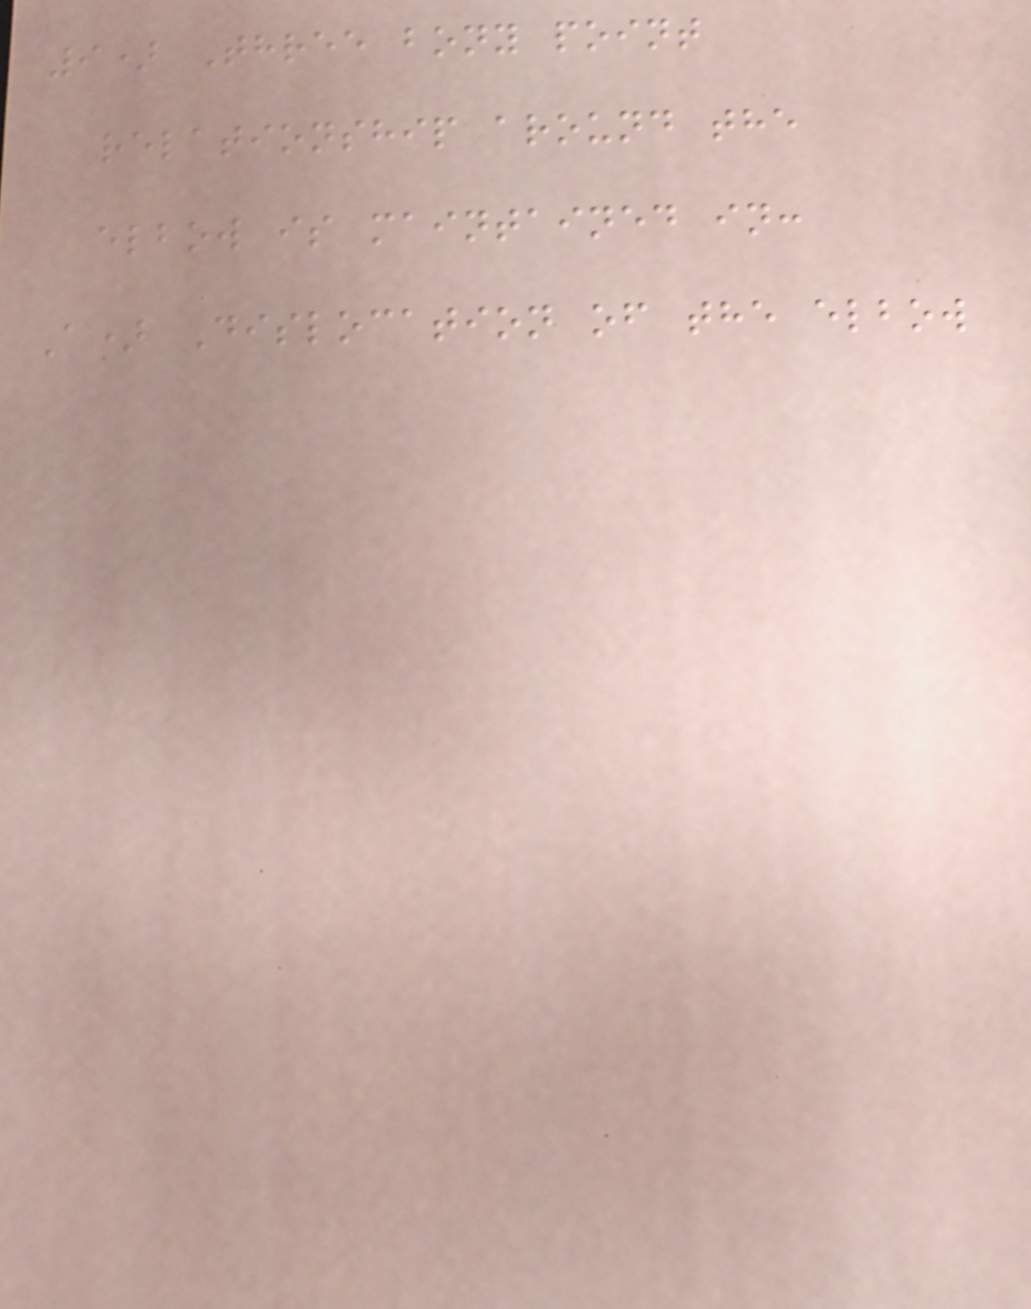9) Three bony point
relationship around the
elbow is maintained in:
A) Dislocation of the elbow
